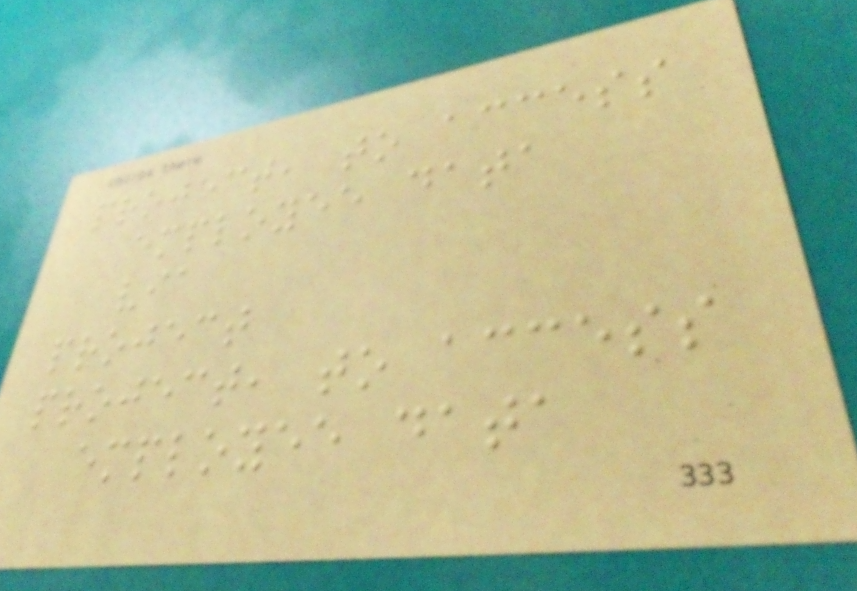project, to access
employee data
via
project
project, to access
employee data
